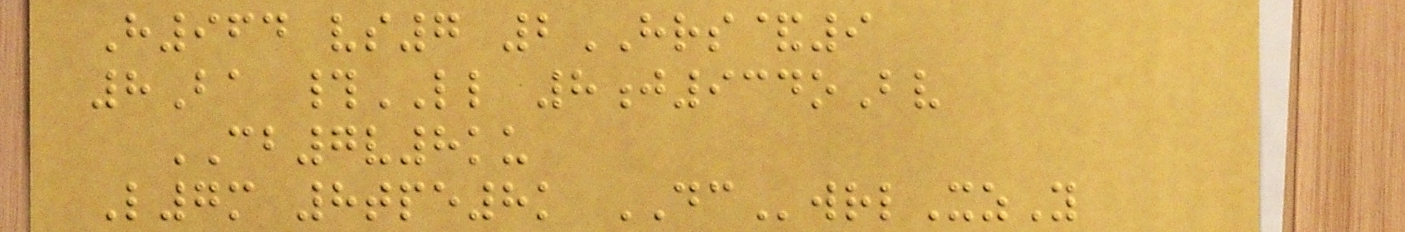H964 vs7 2HRS&9
8Ba #LL 8j934oBv
CB7v8ku
L7m 8tpe8k DCwrlXzY
